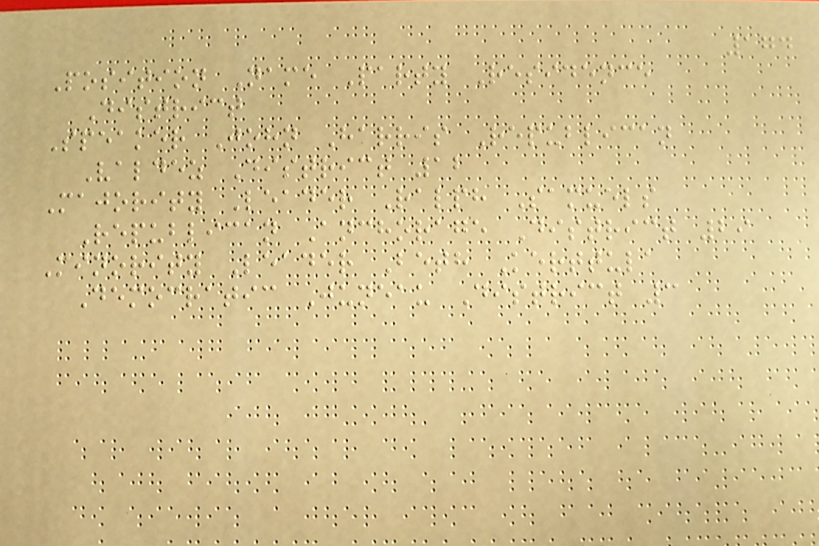174
Position Name Party Residence
District
Speaker John Harris Republican
Valdez District 12
Majority Leader Ralph Samuels
Republican Anchorage District 29
Minority Leader Beth Kerttula
Democratic Juneau District 3
